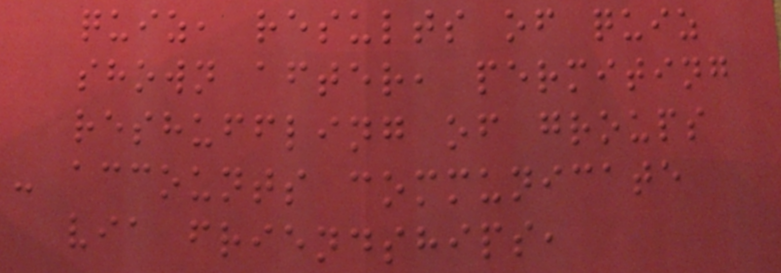quiz, results of quiz
shown after, permiting
reshuffling of groups
- accounts communicate
via friendships,
